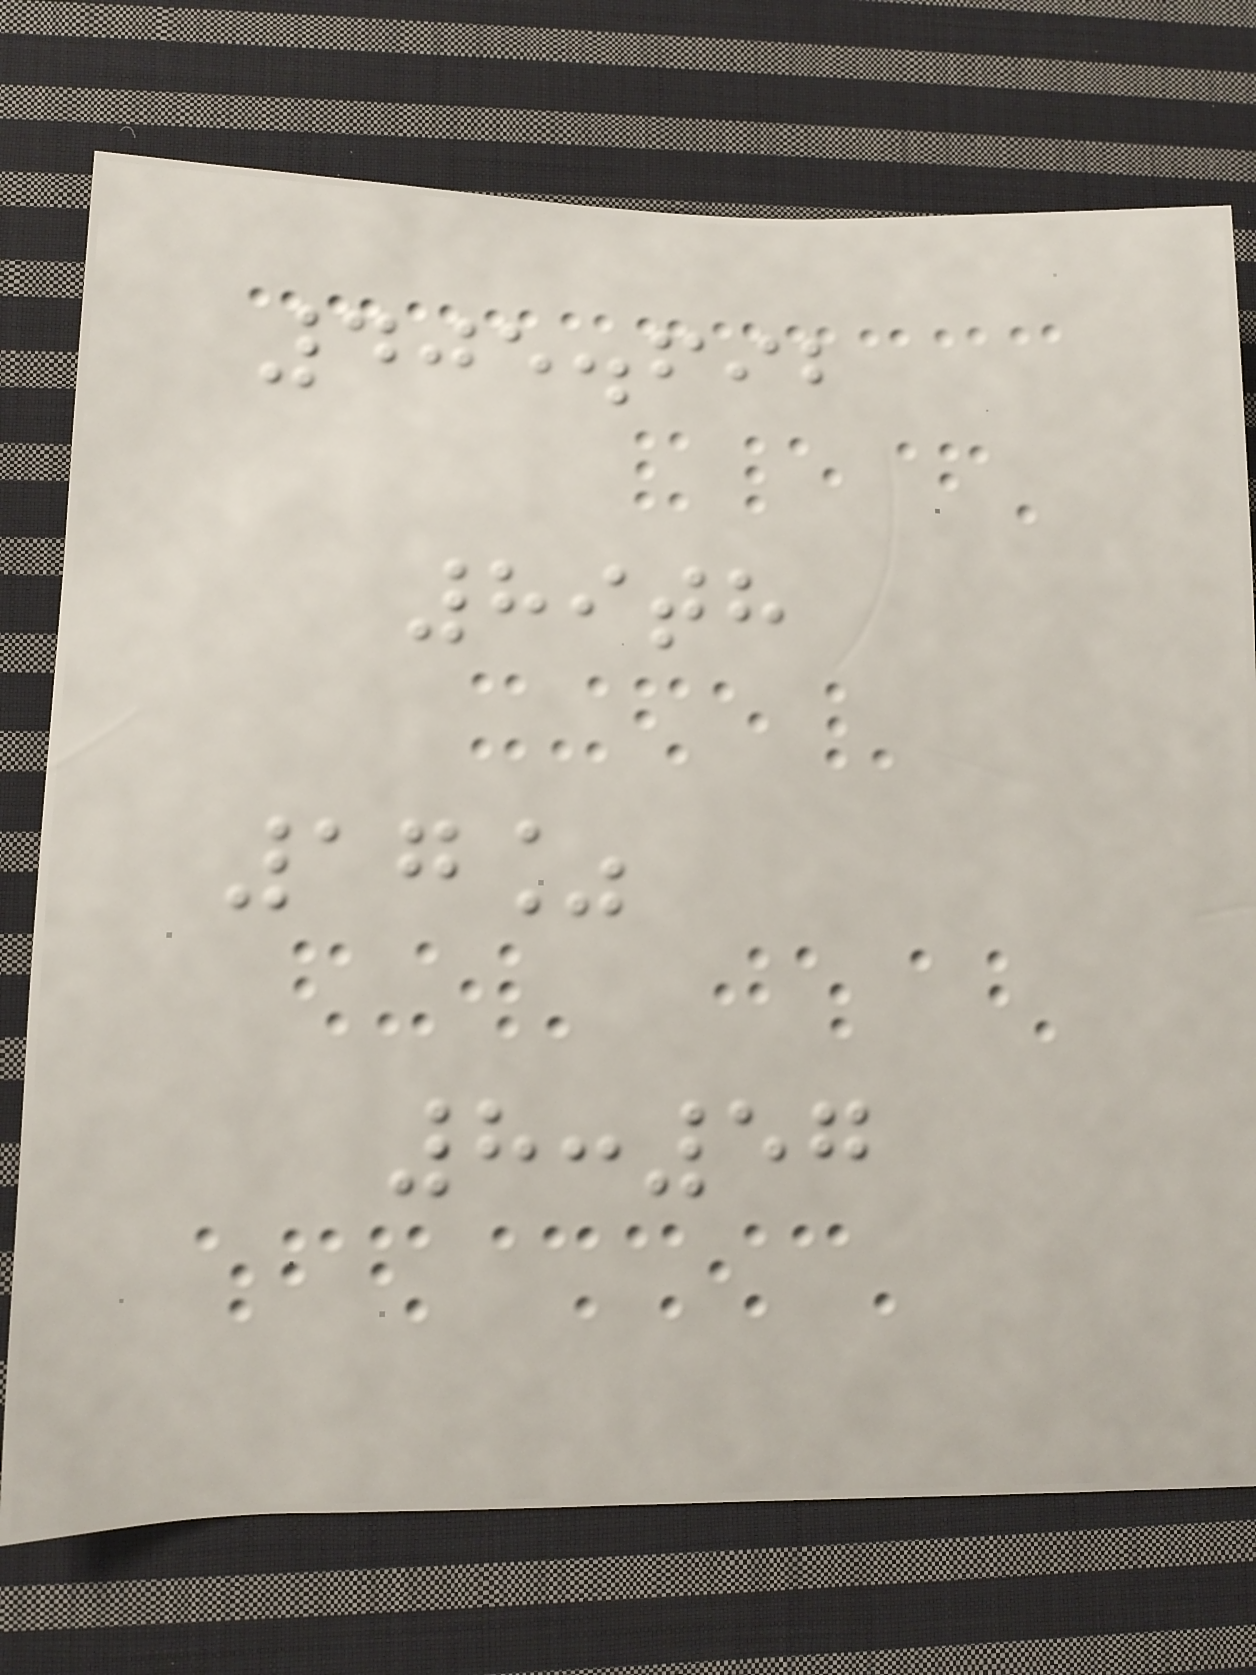405.692
89th
17%
8:57
